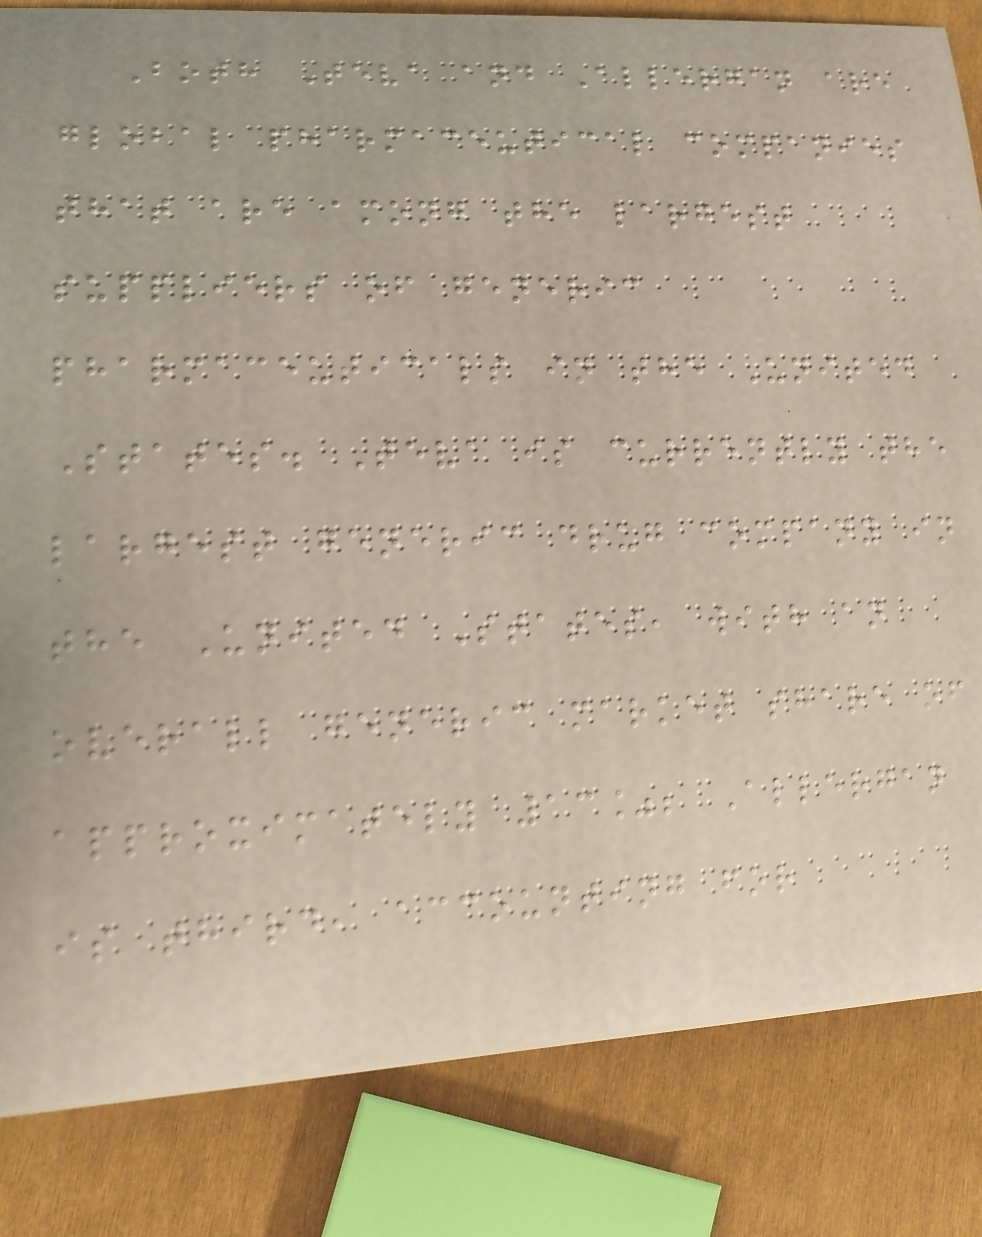Both Teva and Allergan are
global pharmaceutical companies
that are among the largest
suppliers of generic
pharmaceuticals in the United
States. Teva is currently the
largest generic drug company in
the United States, with an
overall generic market share of
approximately 13%; Allergan
is third, accounting for
